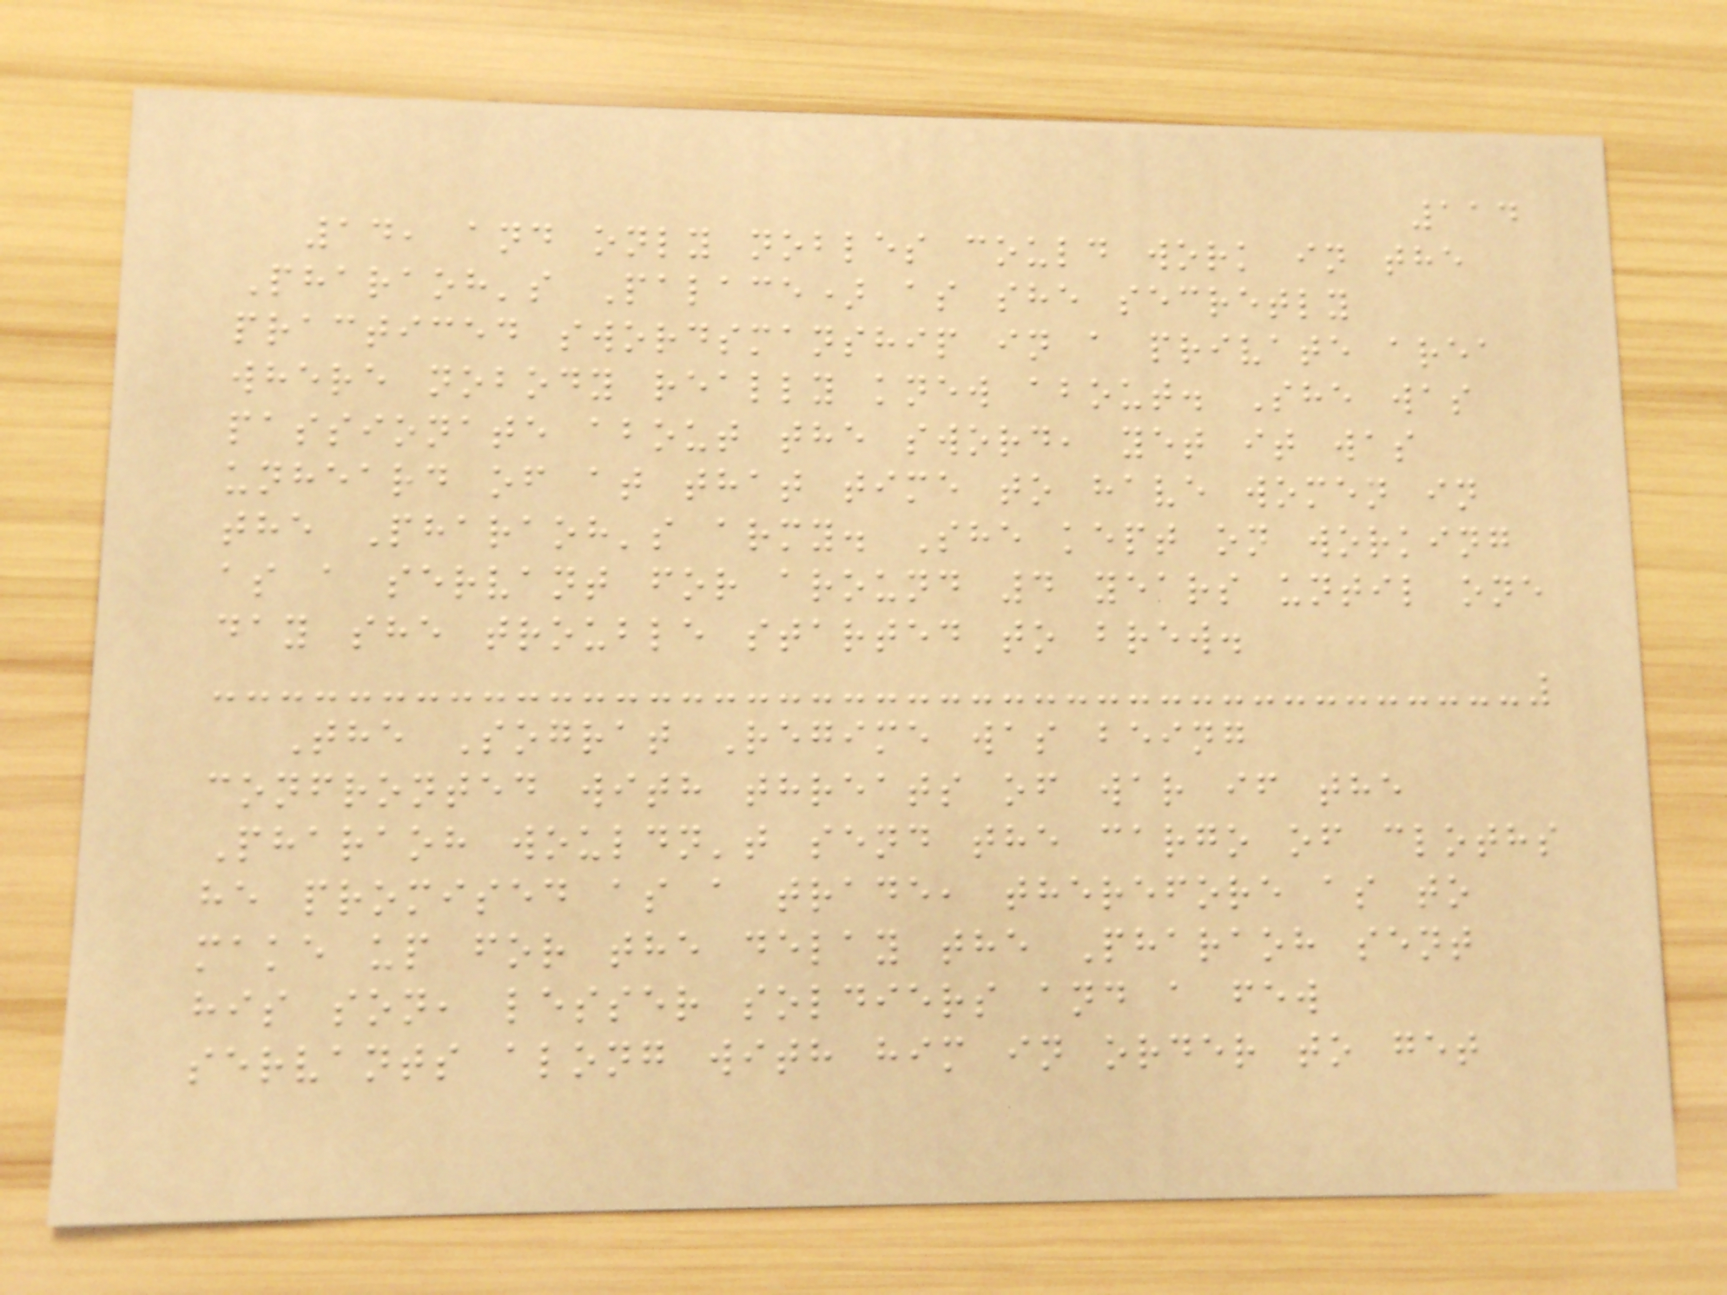114
14, and only nobles could work in the
Pharaoh's Palace) as she secretly
practiced swordsmanship in a private area
where nobody really knew about. She was
passionate about the sword, yet it was
unheard of at that time to have women in
the Pharaoh's army. She kept on working
as a servant for around 4 years until one
day she trouble started to brew.
The Sograt Regime was being
confronted with threats of war if the
Pharaoh wouldn't send the cargo of cloths
he promised as a trade, therefore as to
make up for the delay the Pharaoh sent
his son, lesser soldiers and a few
servants along with him in order to get
